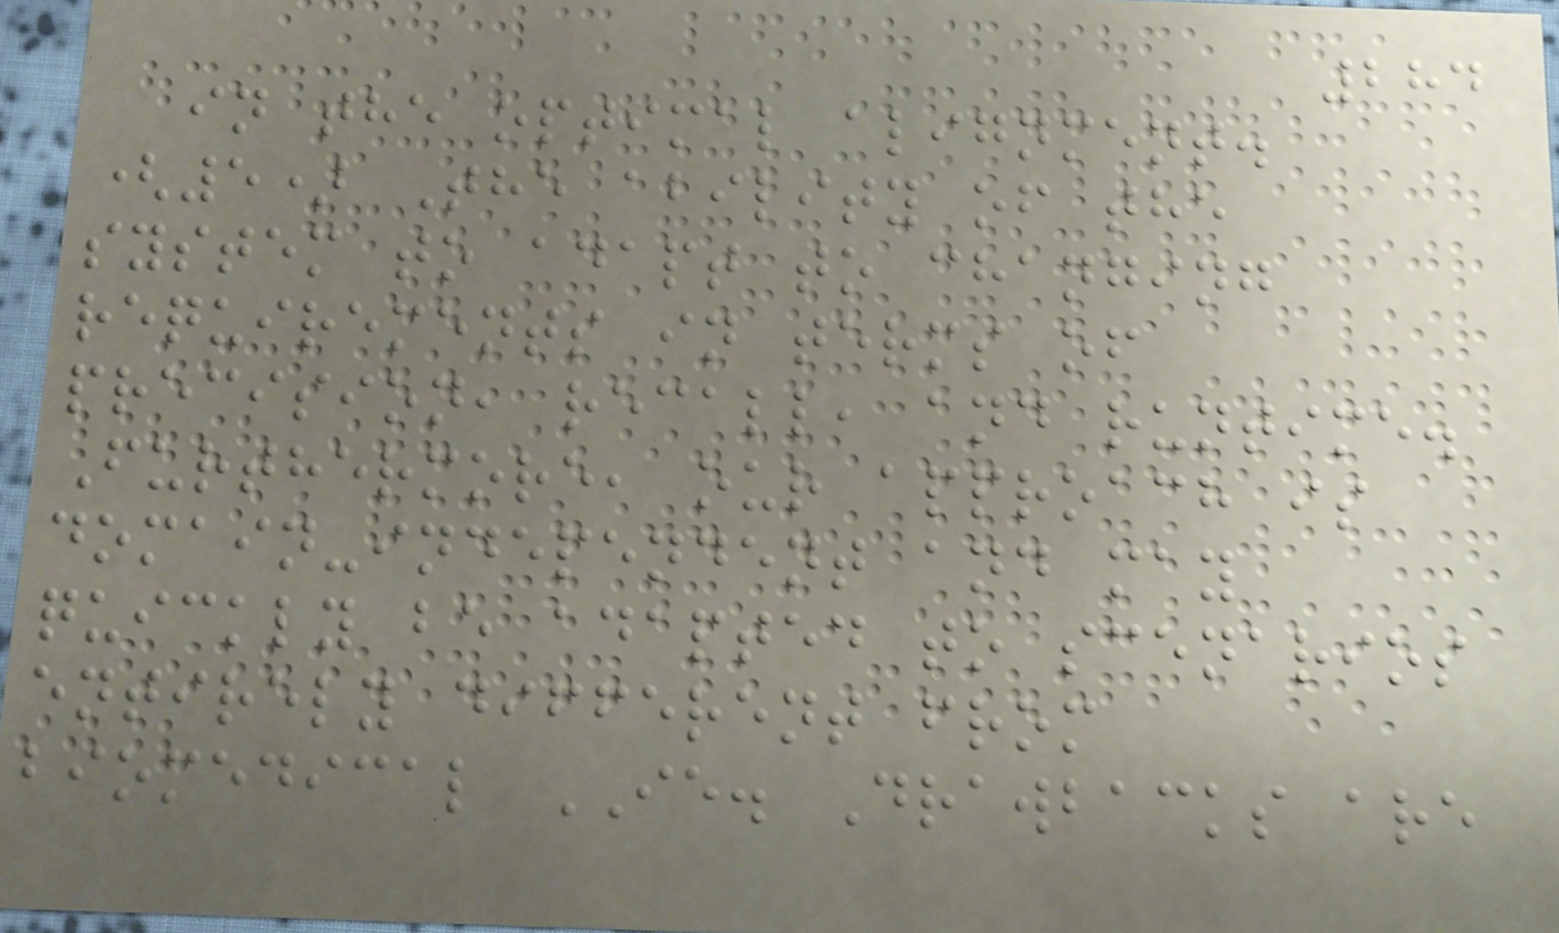284
in the optimal alignment.
(5) The ability of the
system to adapt to changing
requirements in terms of
precision, recall, and runtime.
Furthermore, our approach is
domain-independent and may
quickly be adapted to scenarios
entirely different from
biomedical IE. Drawbacks are
